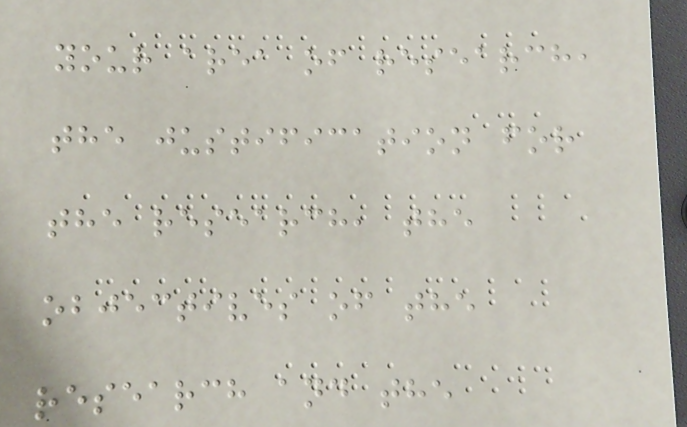your area of research,
the justification for
the research, the
objectives of the
research and the
